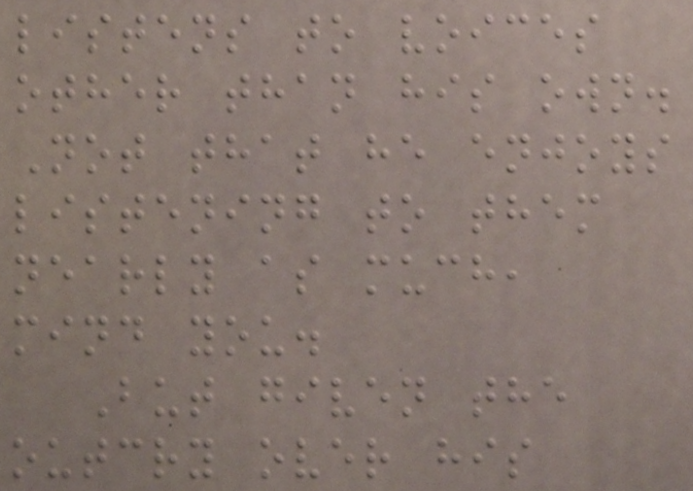listens to voices
other than his own.
Not that he enjoys
listening to them
nearly as much,
mind you.
But given the
outcry over his
